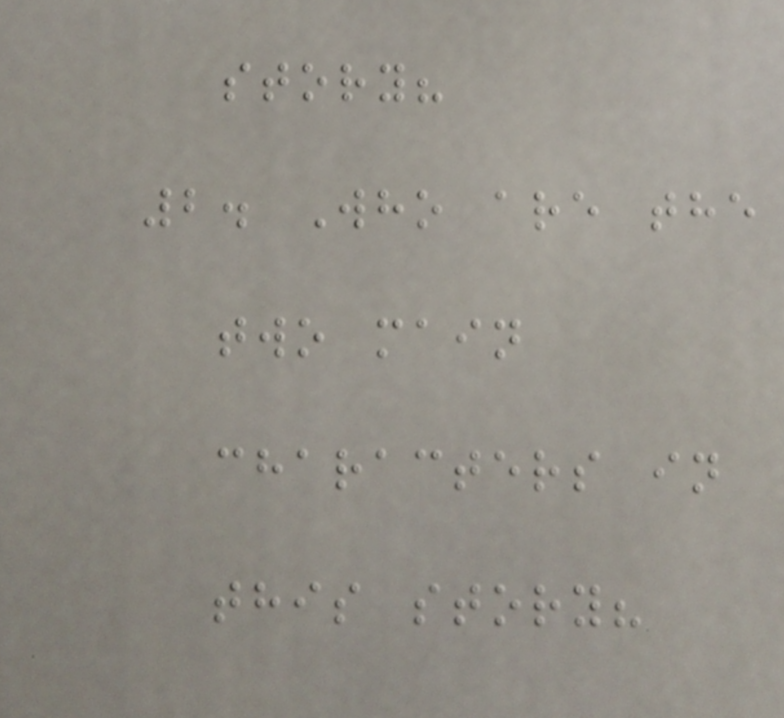story?
2. Who are the
two main
characters in
this story?
